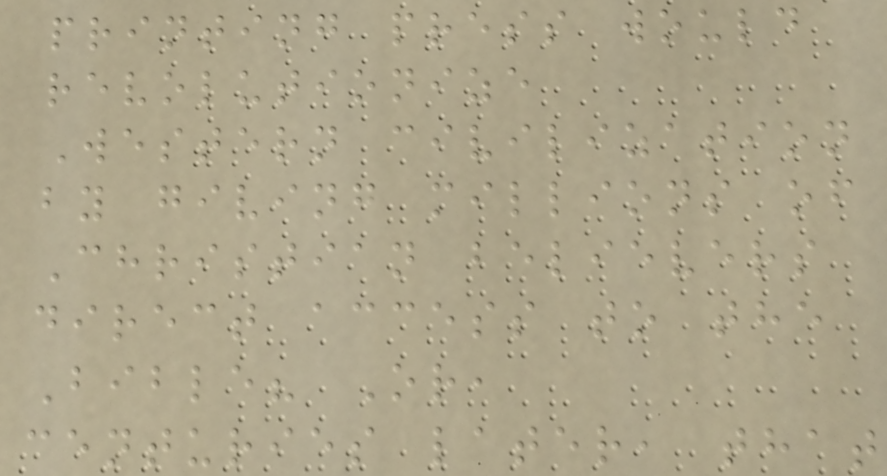printing press would
revolutionize
Western civilization
by giving millions of
Christian believers
direct access to the
Bible? Or,
centuries later, that
